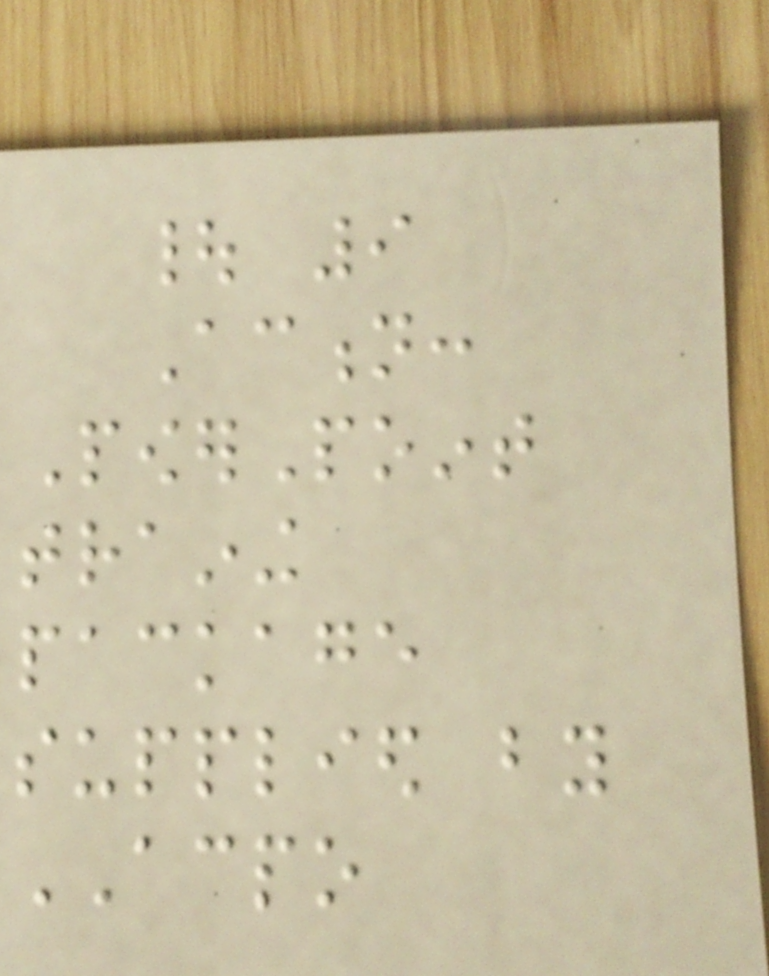| 9
Action:
PowerPoint
training
package
supplied by
ACPO
